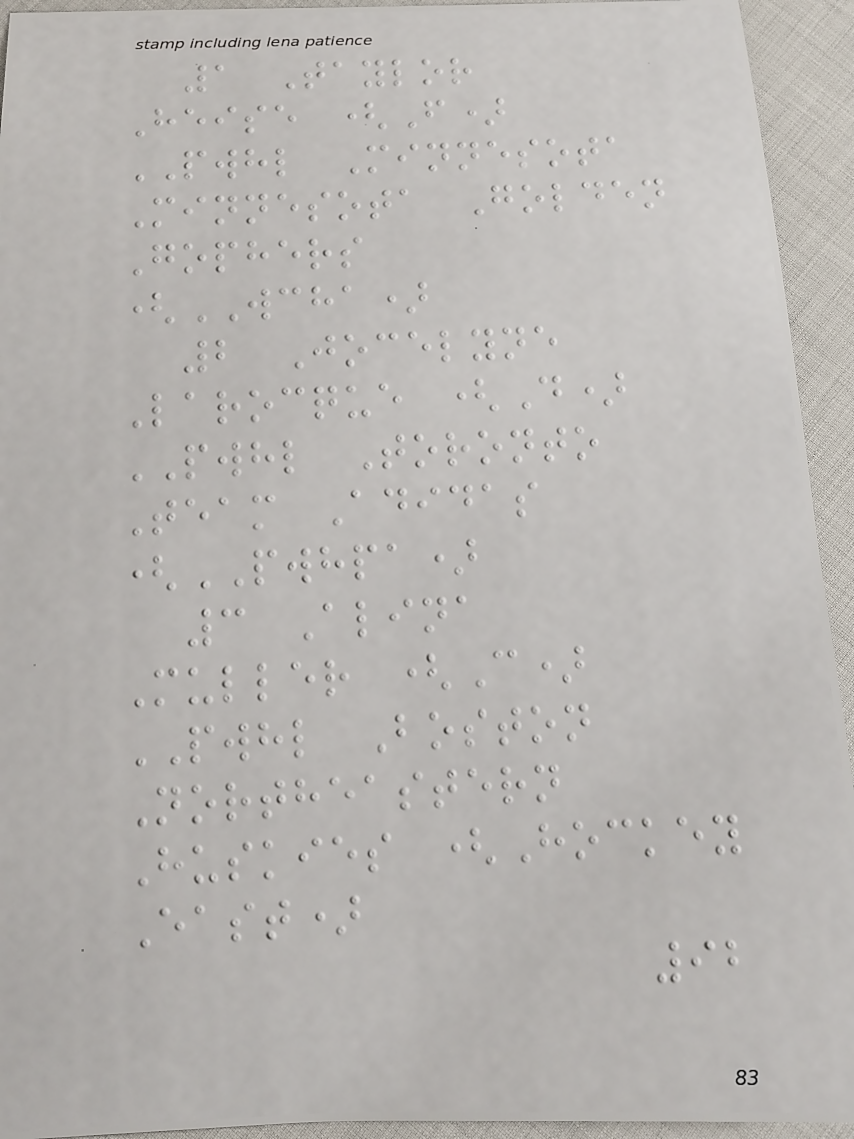1 Taylor
Heise (F)
PWHL Minnesota
Minnesota Golden
Gophers
(WCHA)
2 Jocelyne
Larocque (D)
PWHL Toronto
Team Adidas
(PWHPA)
3 Alina
Muller (C)
PWHL Boston
Northeastern
Huskies (Hockey
East)
92
